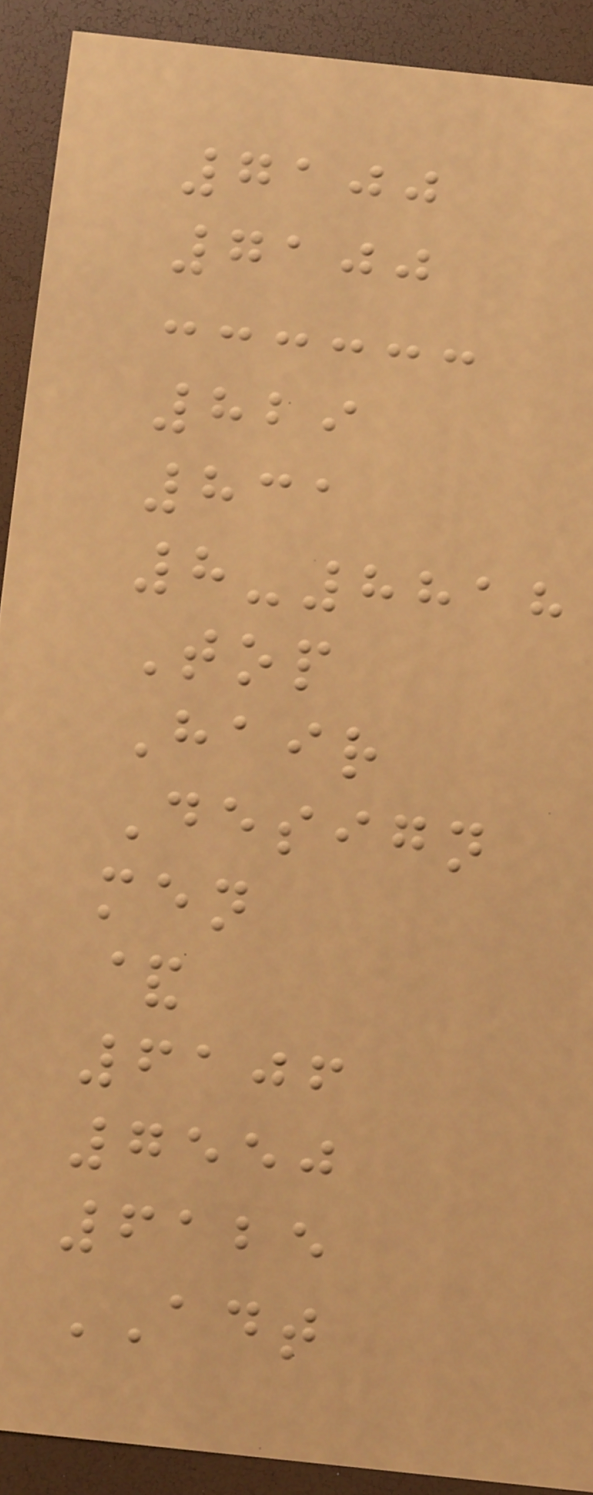7100
7100
829
831
8-8818
Top
Hair
Design
men
&
6106
7550
6125
ADT
